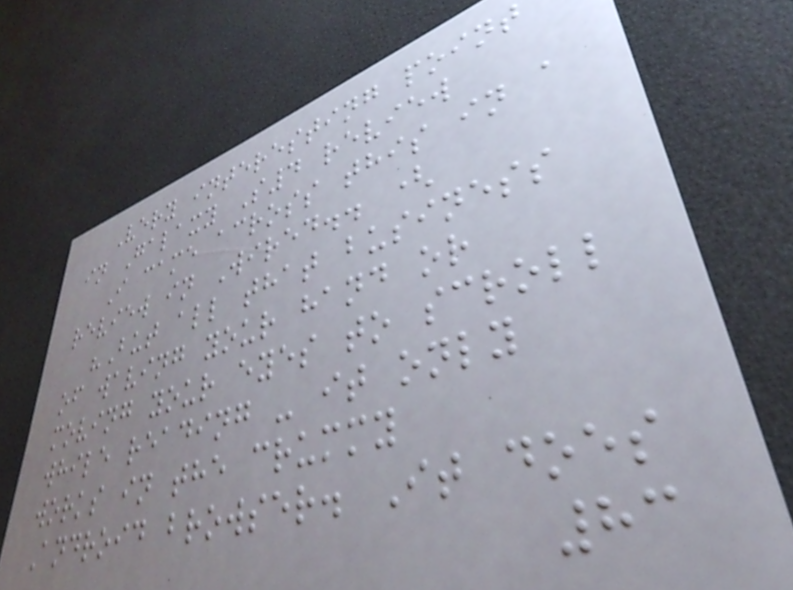Very interesting point
in Galaxy S4 review
I came across this in a
review in Wired.. (
"But all that business
of waving your hand or
moving your eyes to scroll
while reading - it only
works in the crummy
Android browser. It does
83
